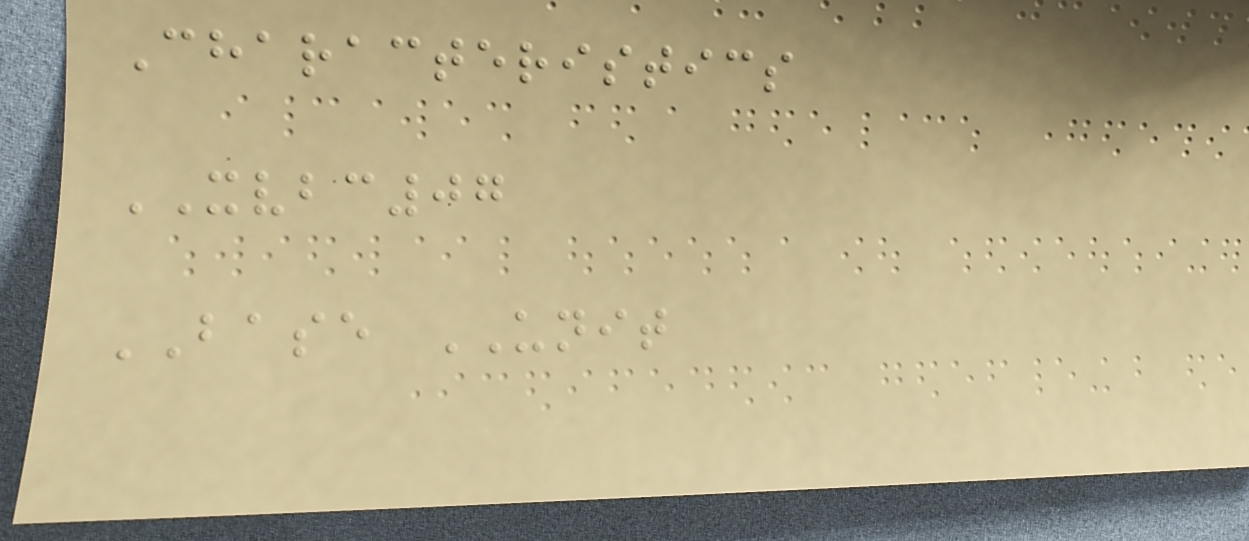Characteristics
XVBC07
BASE UNIT
